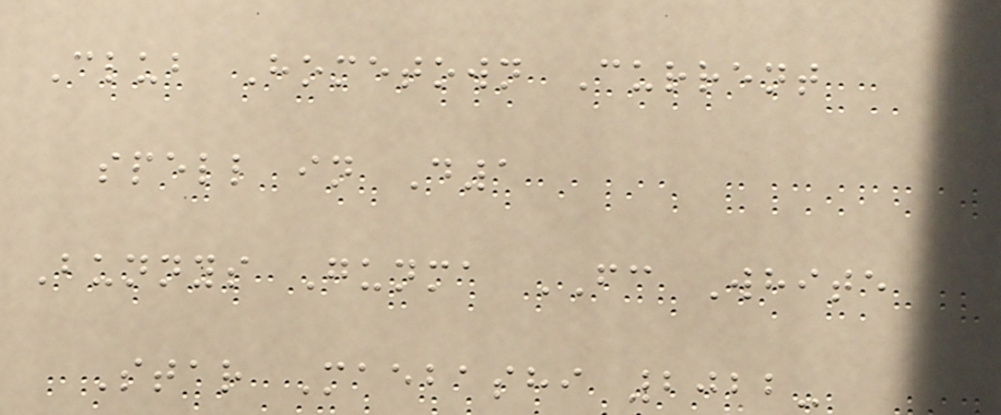Club Hometown Current
spell in D1
Bunnys Gunma FC White
Star Maebashi 2022-
